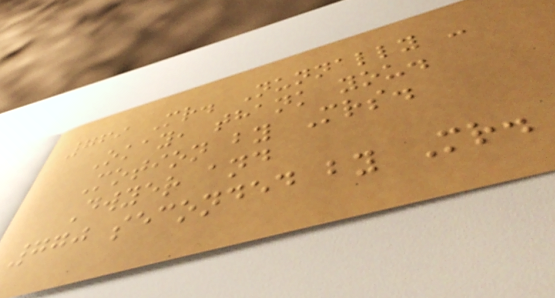769 Mr. Nunnally -
Okay, thank you.
Motion by Mrs.
Dwyer and
770 seconded by Mr.
